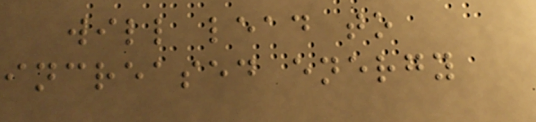will lead to
increased energy
